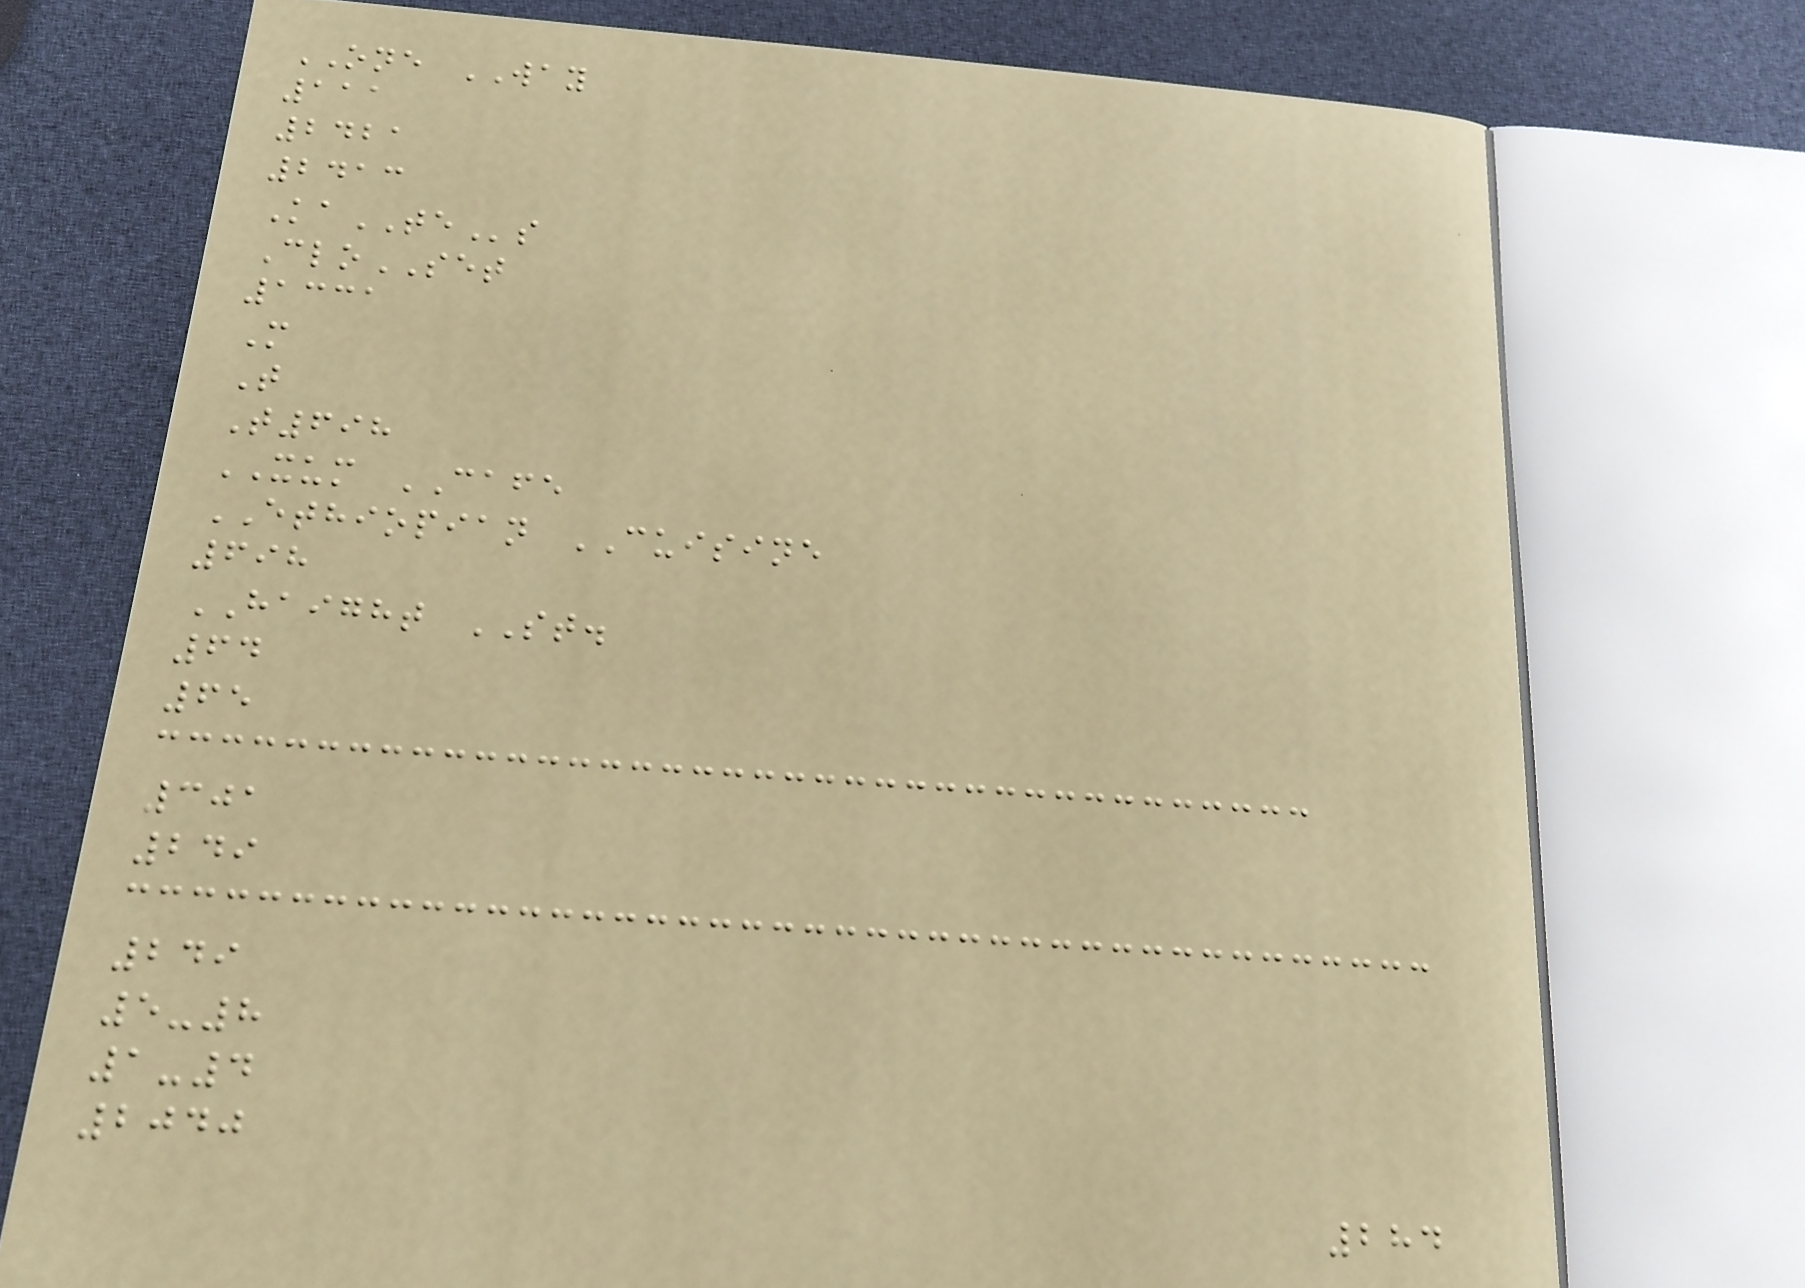ONE WAY
111
2421
2413
KaTEs
CloSET
1331
M
T
T698
XUM CAFE
ETHIOPIAN CUISINE
698
HAIGHT ST.
64
65
301
249
249
5-8
1-4
2040
284
